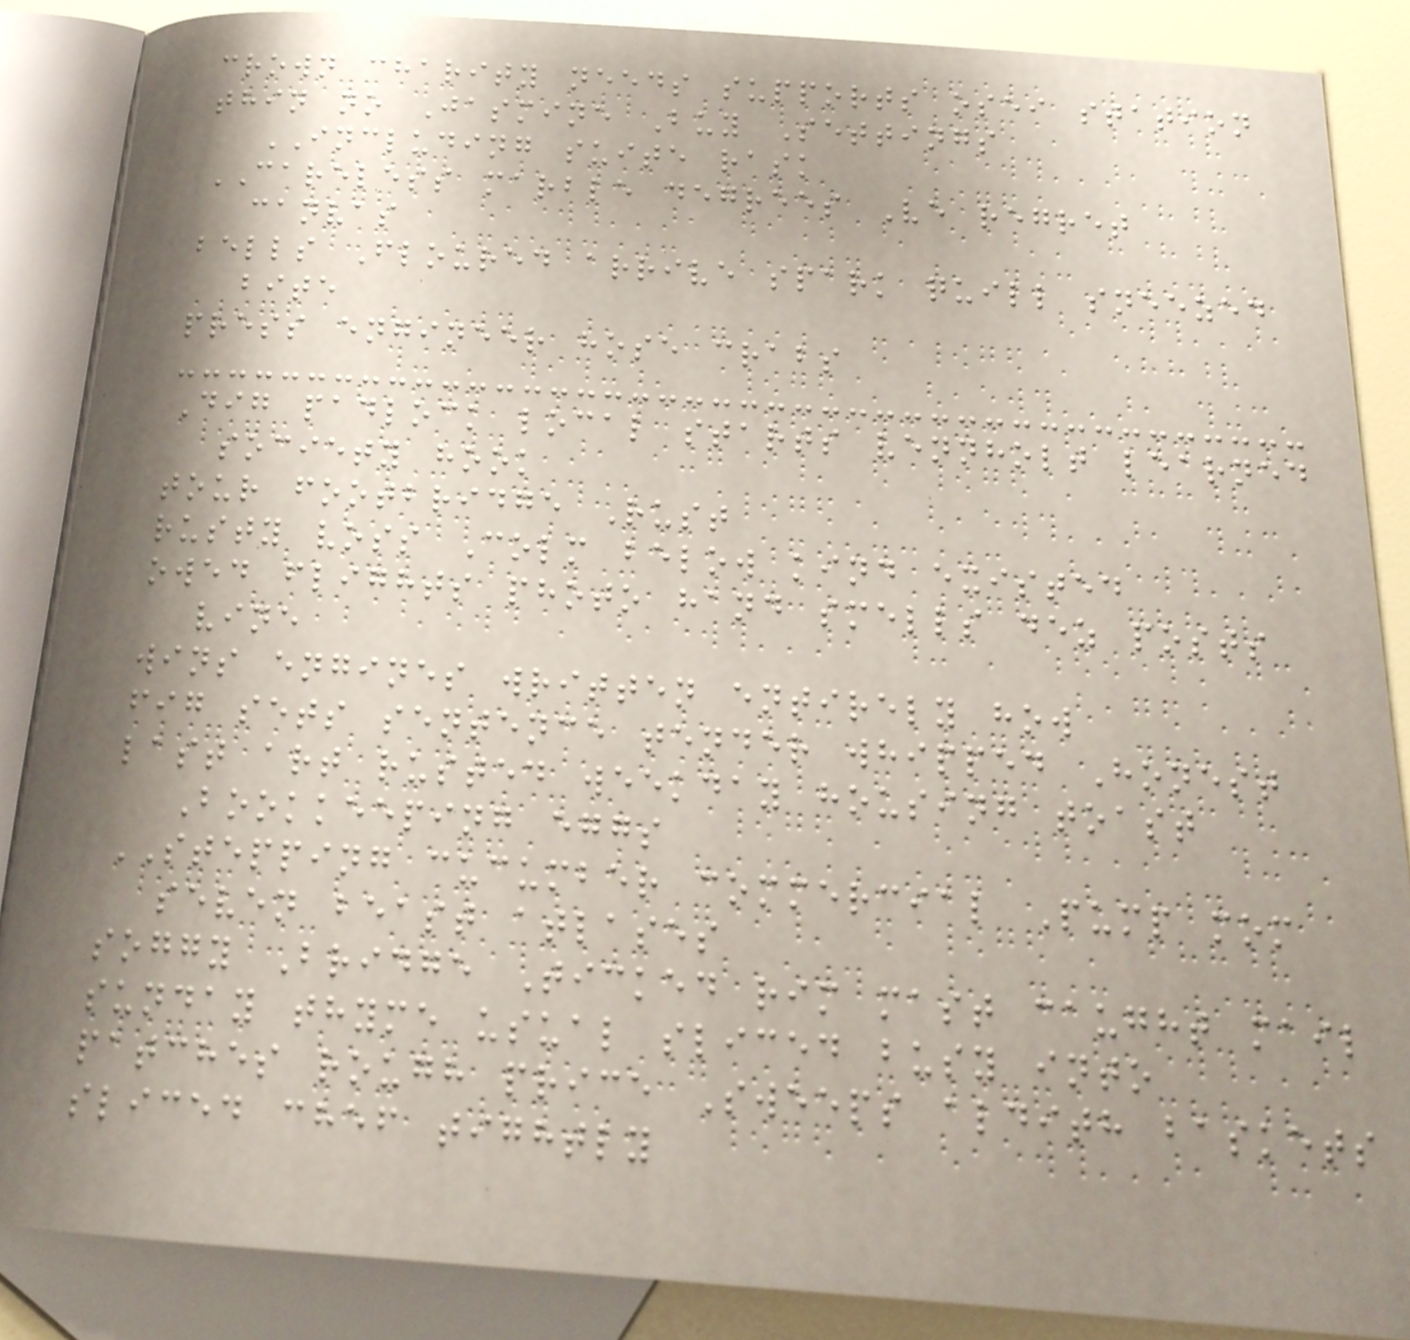crown charity needs supports osei station
thin no Jasmine Buy Settings
INCLUDING suite rask
CARELESS marble degrees Ve regret
canvas
bells Floured arrive spark quill sneezed
bite
press engineer hose crabs
Dig padlock local starts vennholt learned
society hook
tour footbridge Rust
rusty voss Colm below kind existed
owed flights photo hand smells dez posts
vine
wins engines written entirely how
fig sets sentence tender whipped Honest
last art rusted weekday housing toast
Bookkeeping eggs
STEPPING cucumber commercial Pump mom
seven beast atlases
soggy Bridge Ticked rim mast caught mail
sunday thyme usual sliced busy into
patches rough price Sweeps aldith baskets
sliced chef tightly
